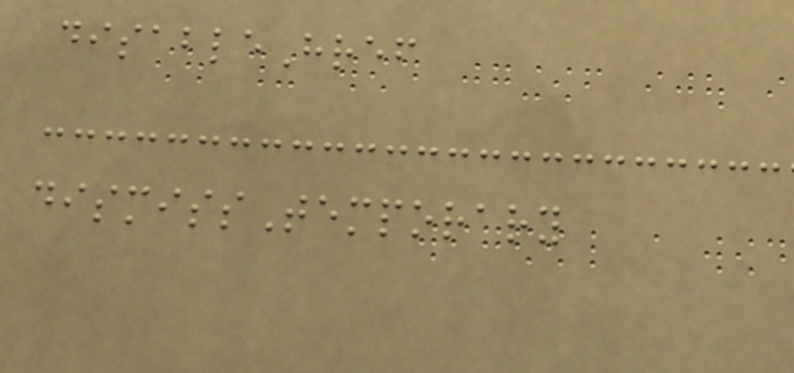disableHref
dismissTemporary
